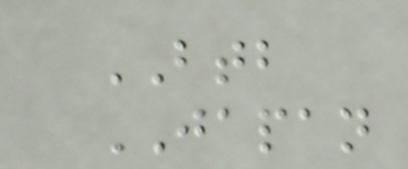BTB
JAPAN
